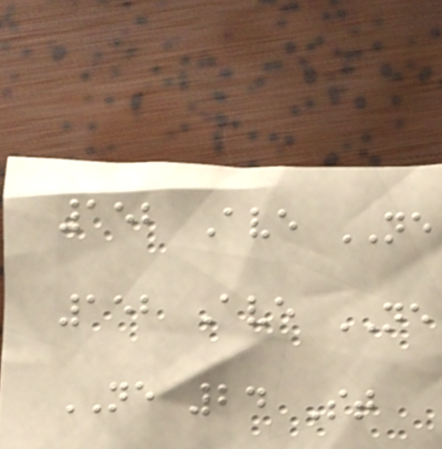152 Ave NE
152 Ave NE
NE 24 St
